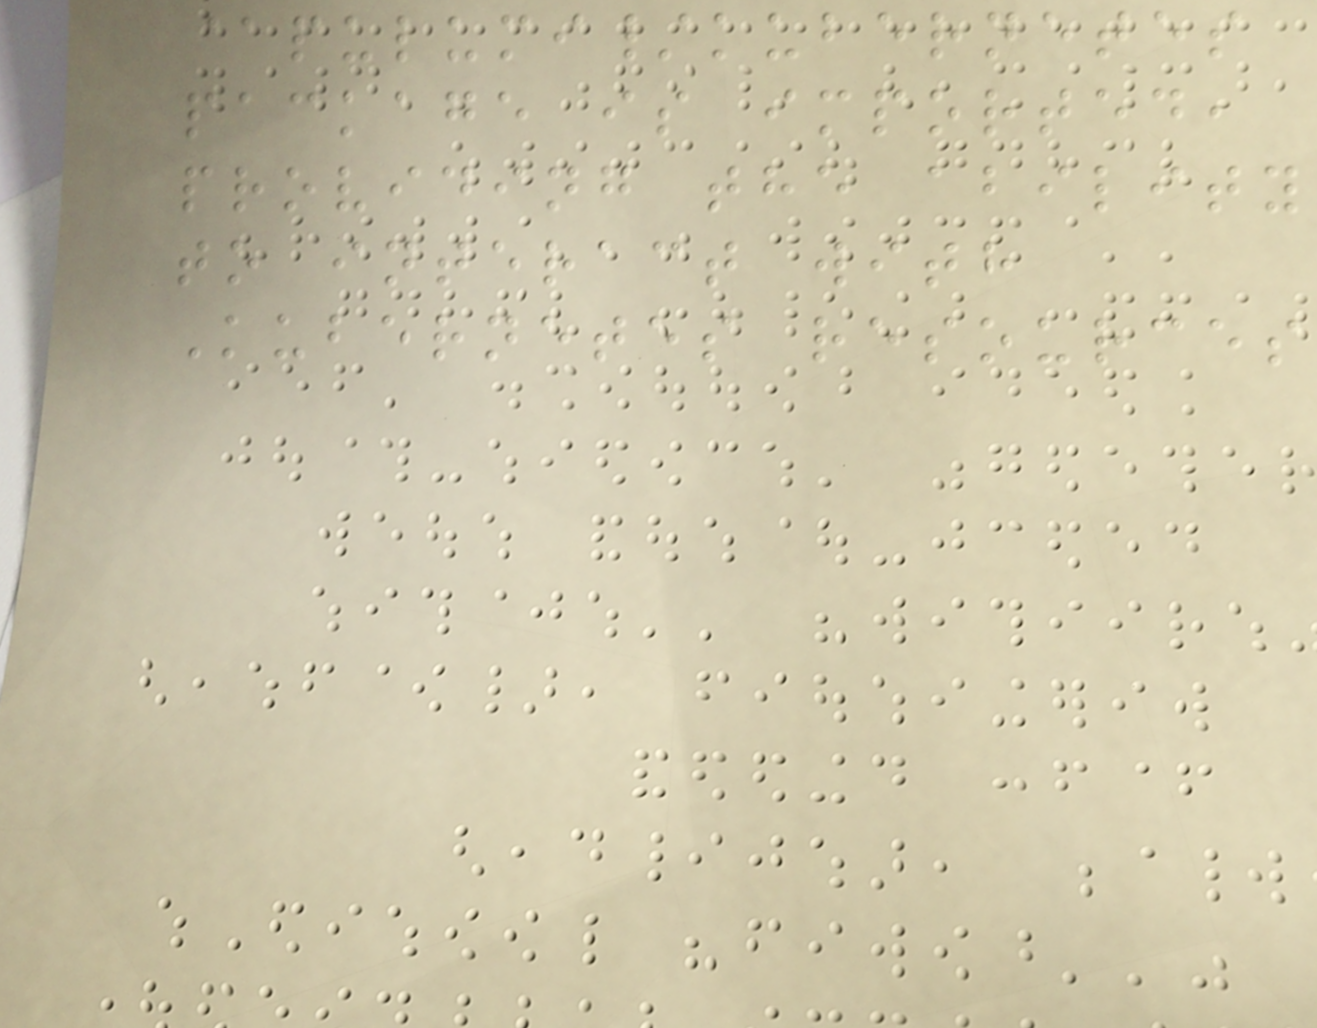@pulumi/kubernetes
package is imported,
providing the ability
to interact with
Kubernetes resources
